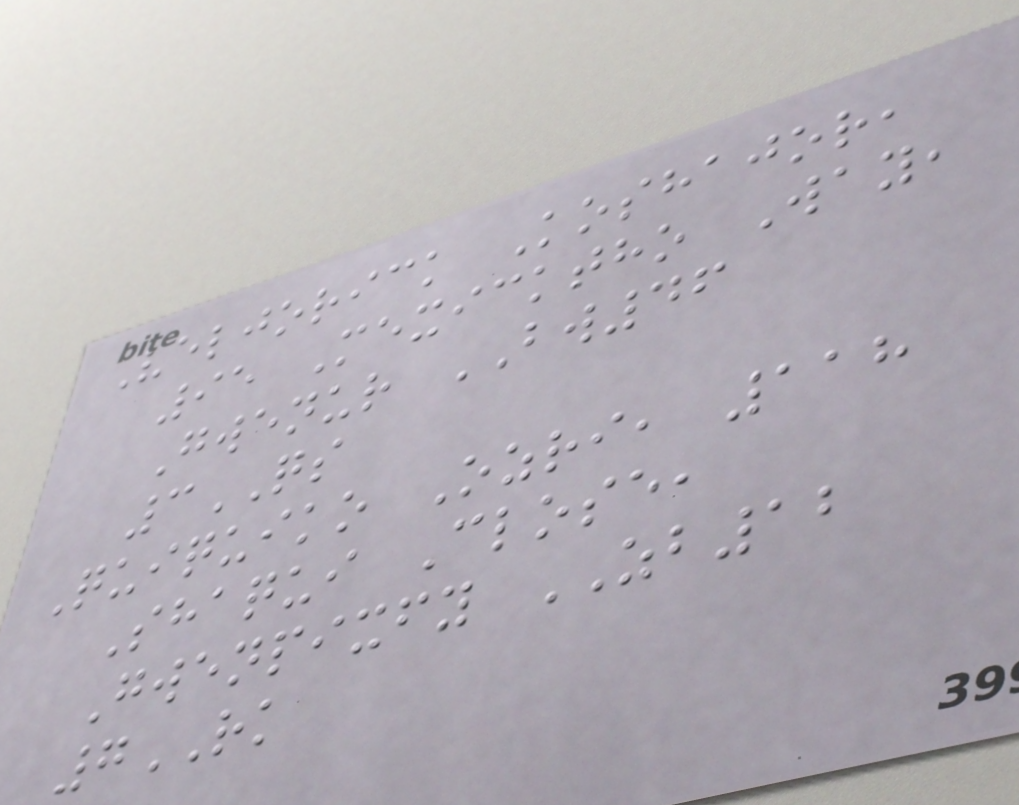Veljorick Koshajor,
95 Mexicktho Way,
Gwenur BW46
3QS
Quiquiko Ozri, 118
Shaqui Close,
Gwenpixfy ZB12
7RK
